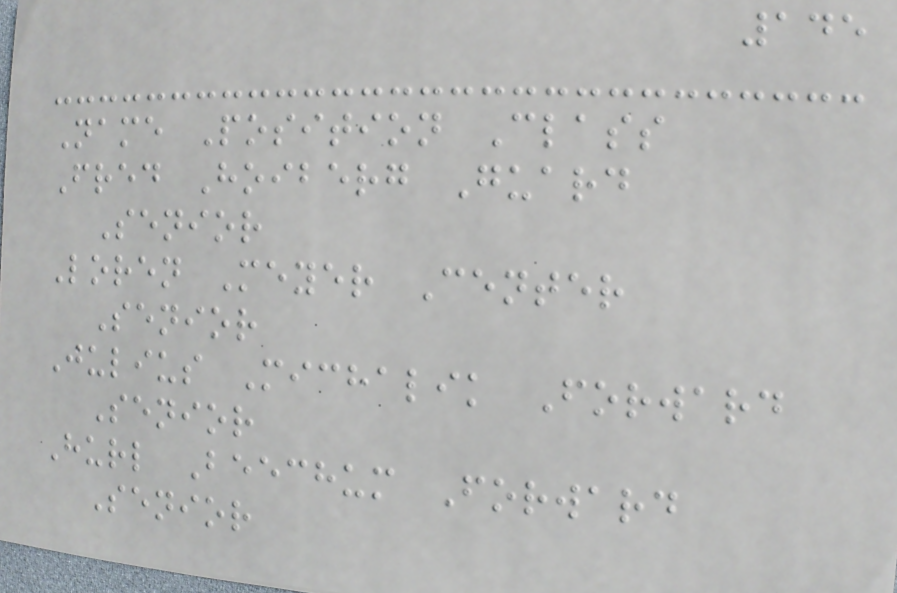145
Name Position Class
Fred Hoiberg Guard
Senior
Loren Meyer Center
Senior
Julius Michalik Forward
Senior
Hurl Beechum Forward
Senior
